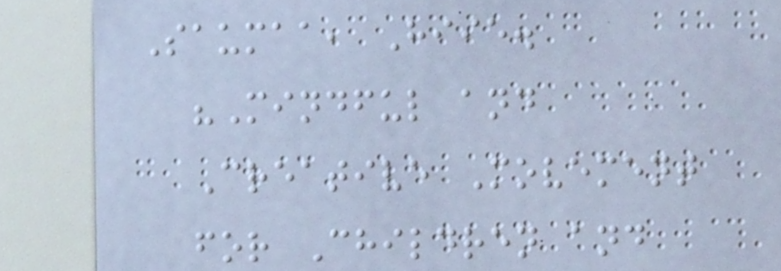Saumaa, Hiie.
"Mindful and
Creative Movement
for Children and
